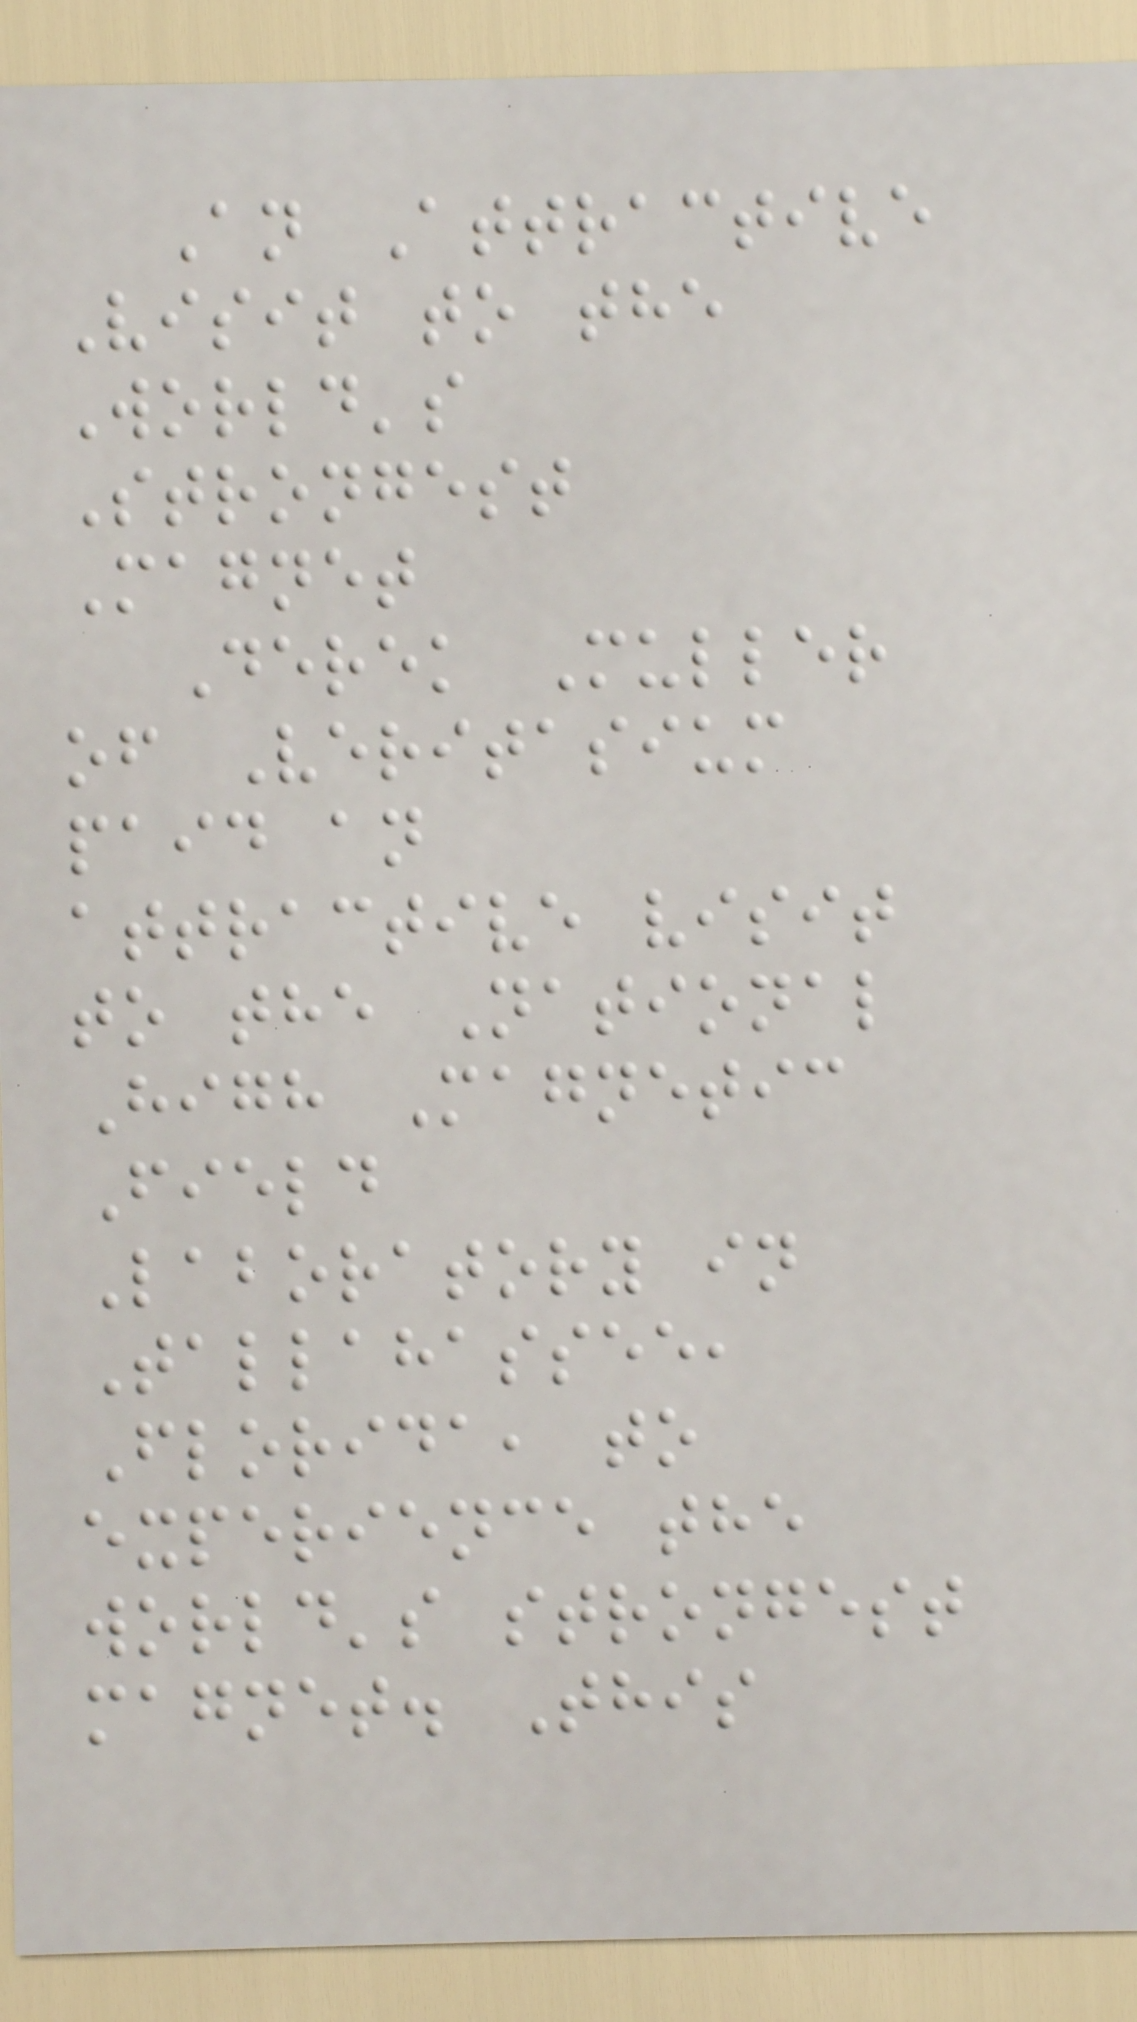An Attractive
Visit to the
World's
Strongest
Magnet
Derek Muller
of Veritasium
paid an
attractive visit
to the National
High Magnetic
Field
Laboratory in
Tallahassee,
Florida, to
experience the
world's strongest
magnet. This
